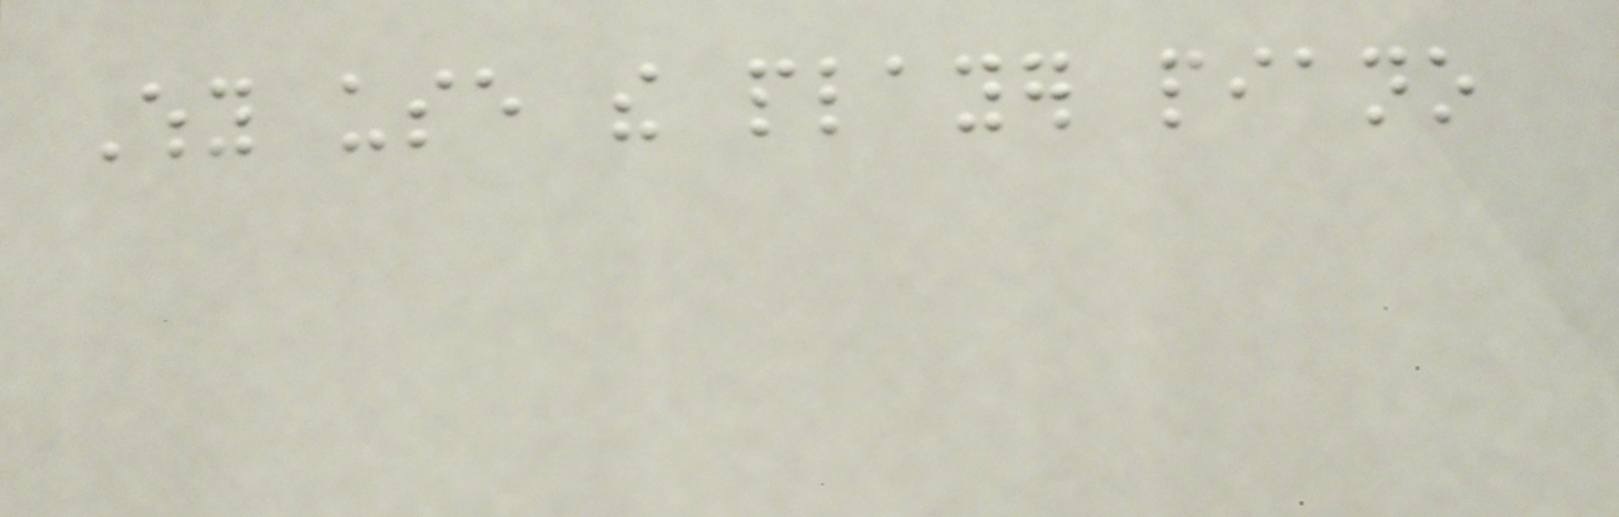Why use the player piano
